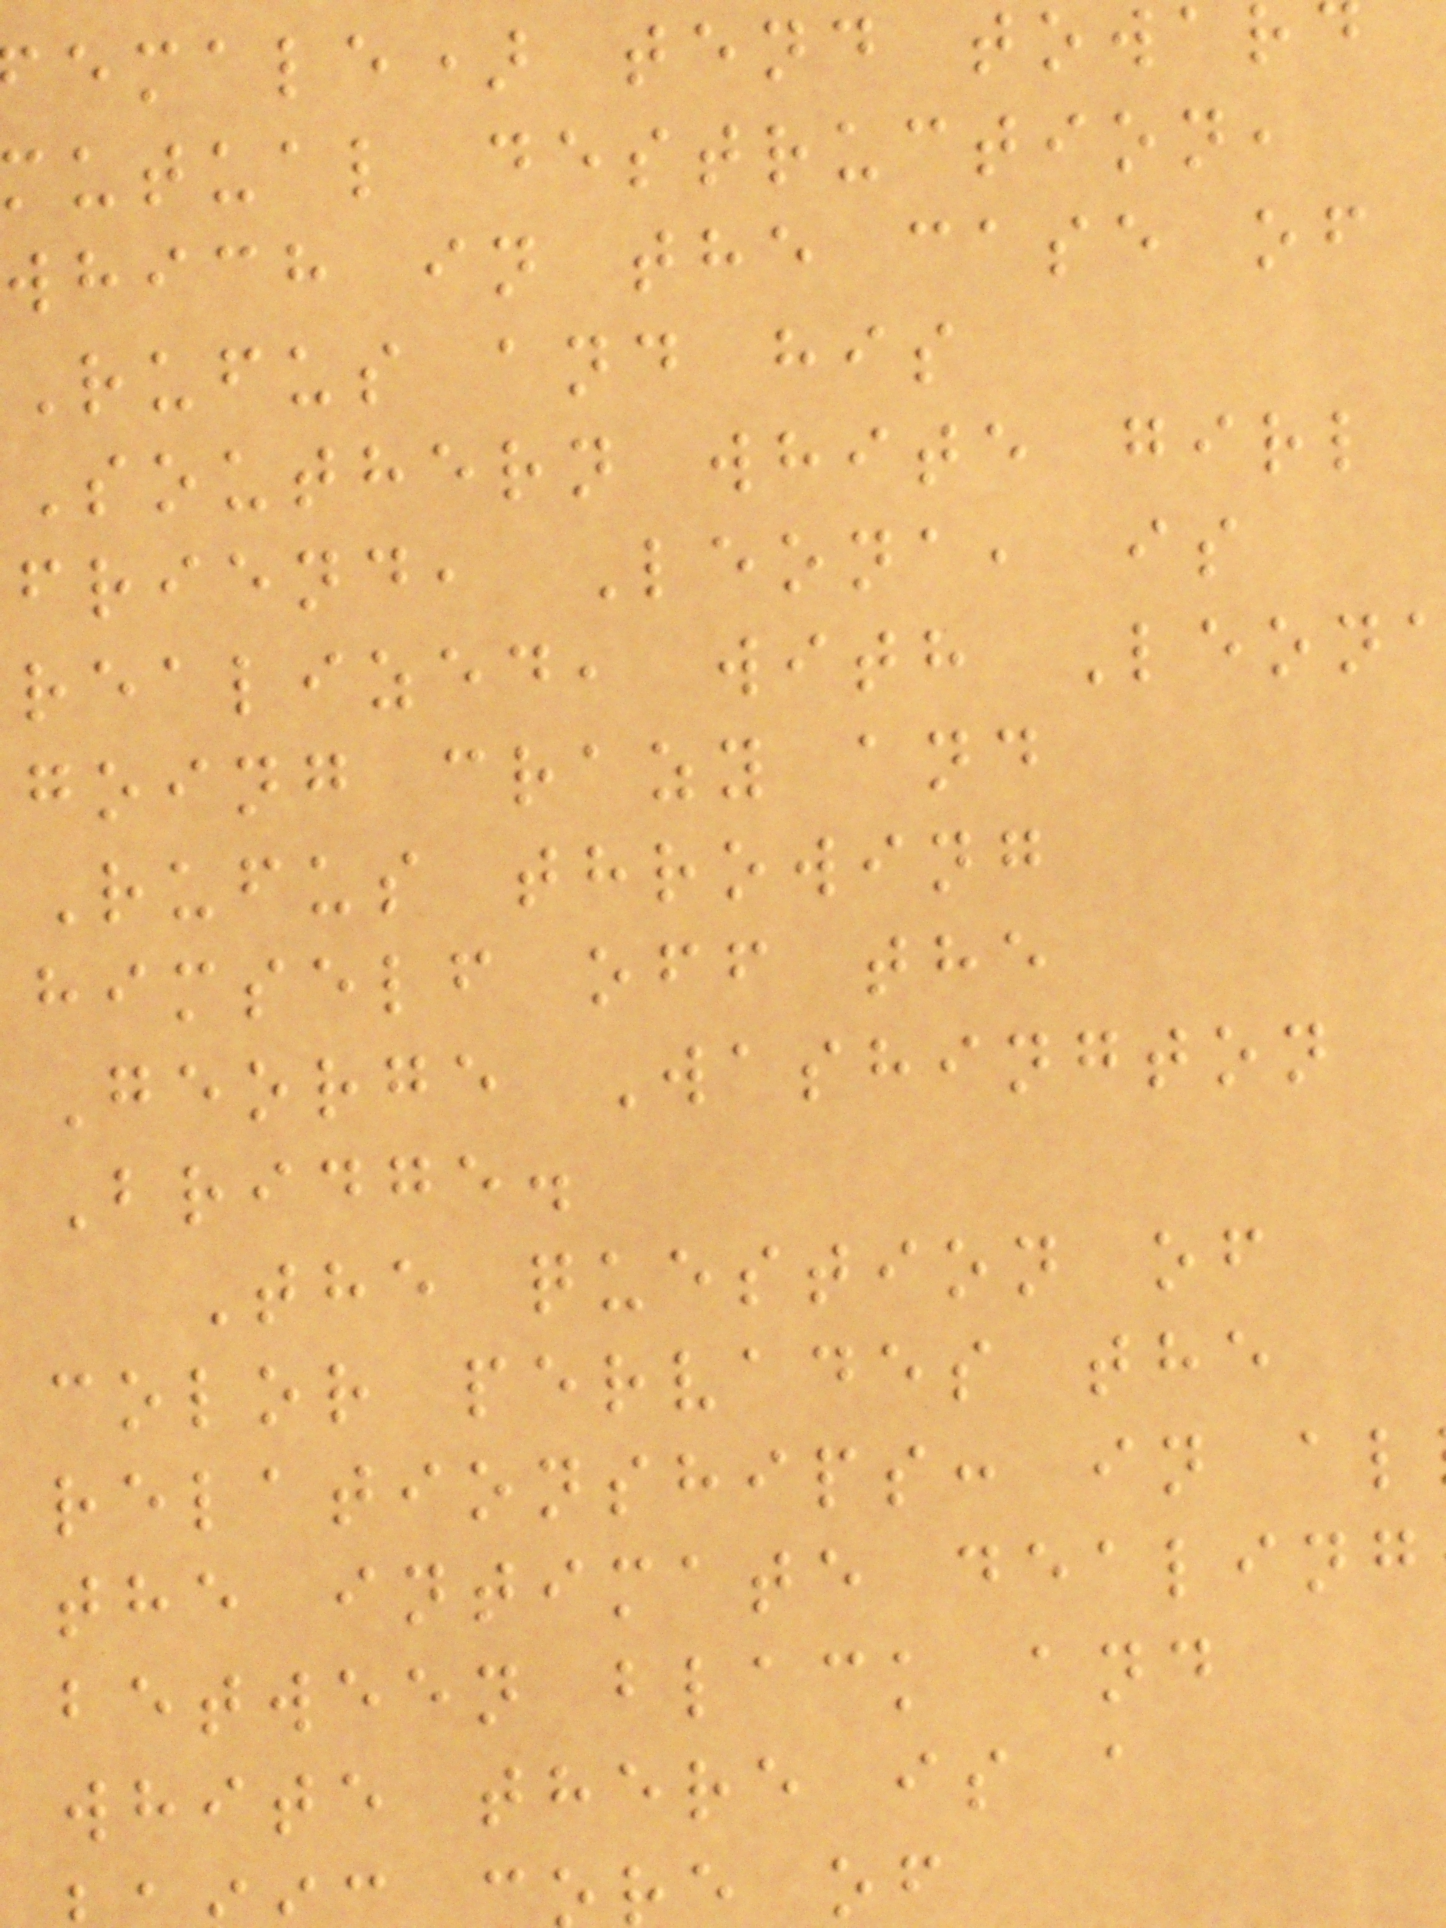emale) tend towar
mutual destruction,
which in the case of
Rufus and his
Southern white girl
friend, Leona, is
realized, with Leon
going crazy and
Rufus throwing
himself off the
George Washington
Bridge.
The question of
color pervades the
relationships: in al
the intimate dealing
between black and
white there is a
e of
